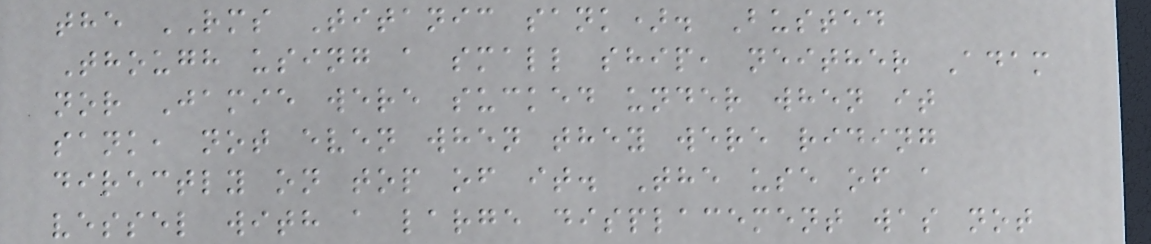the RMS Titanic sank). Busted
Though using a small ship, neither Adam
nor Jamie were sucked under when it
sank, not even when they were riding
directly on top of it. The use of a
vessel with a large displacement was not
